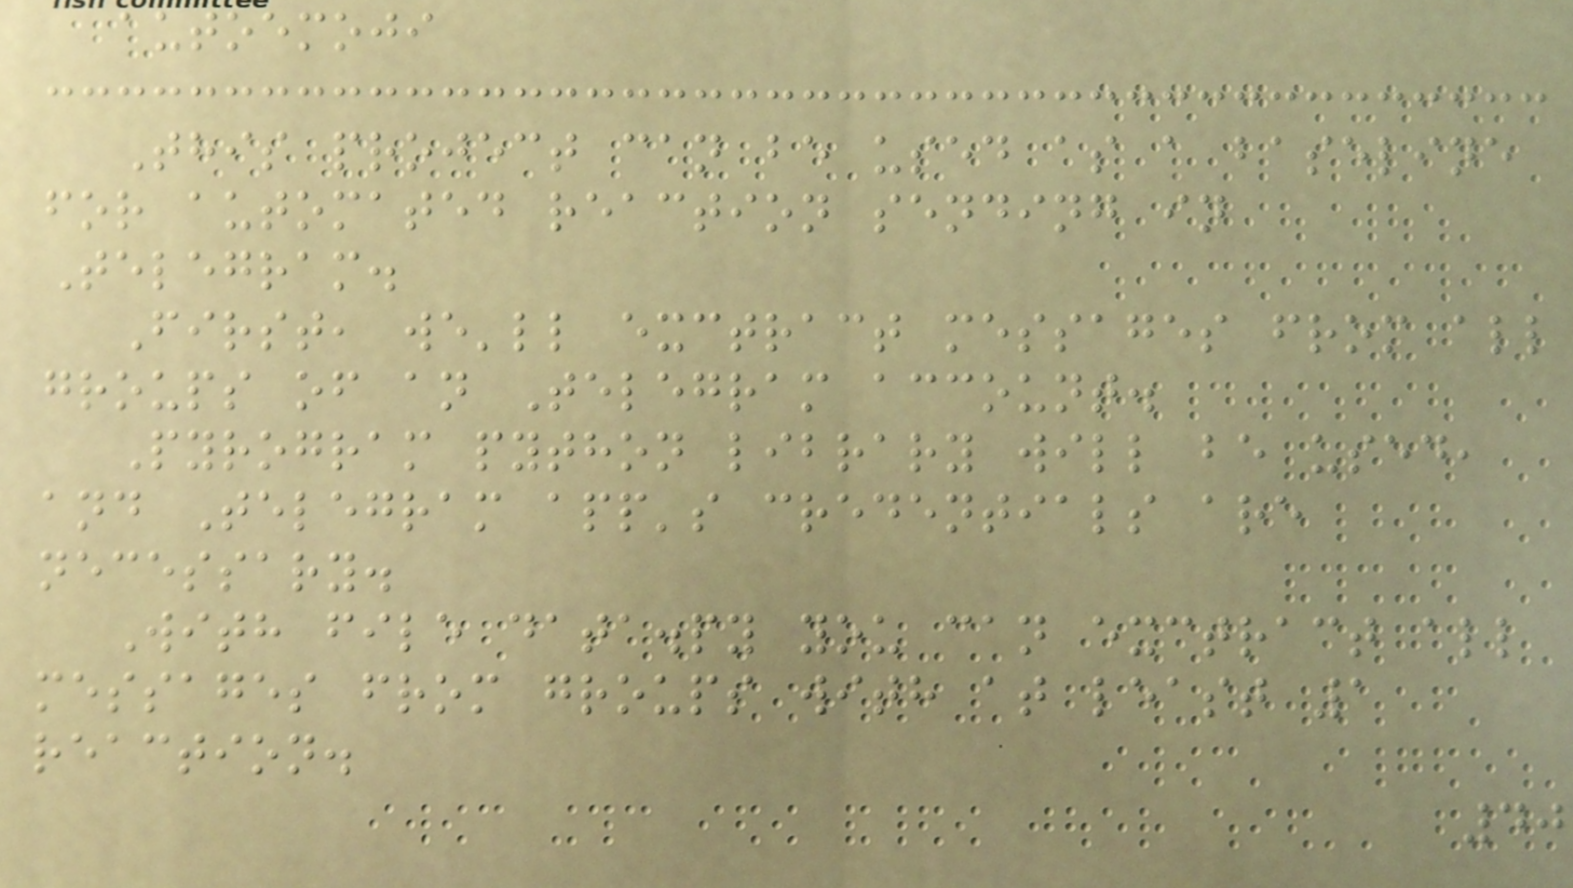autoemoji
This project can be used as a baseline
for automated reaction sending in
Telegram.
First, we'll exctract messages from all
groups of an Telegram account.
Pyrogram python library will be used,
and Telegram app's credentials are
necessary.
With file data.py you can exctract all
messages from groups with at least 1
reaction.
40
